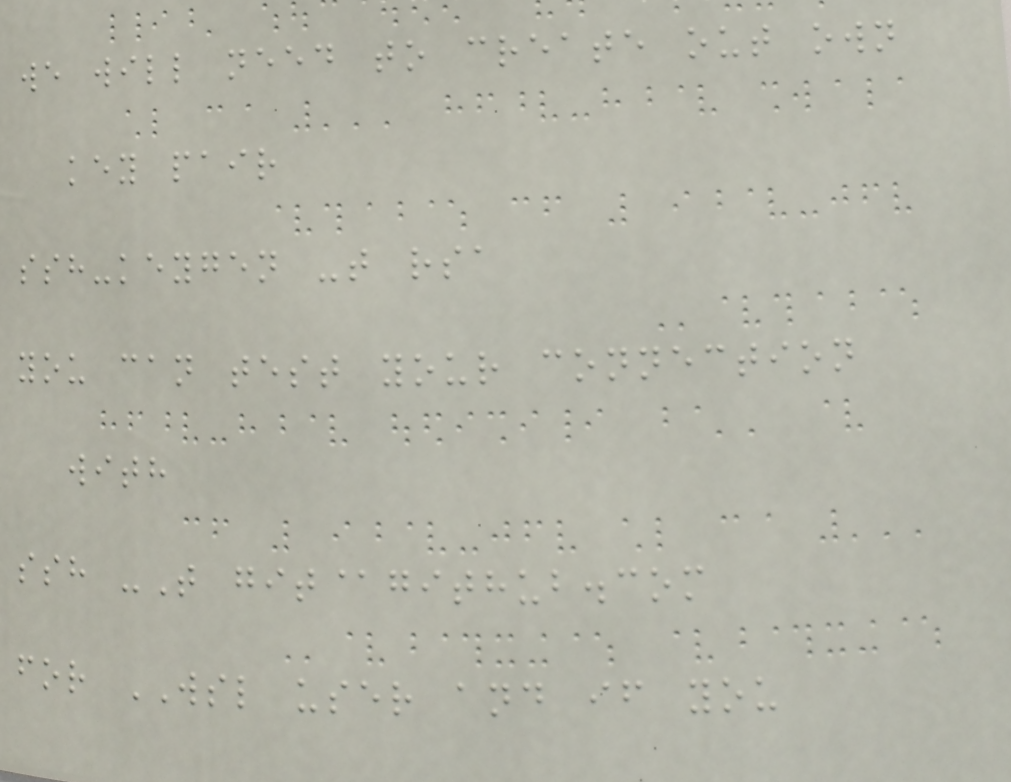we will need to create out own
key pair
ssh-keygen -t rsa
you can test your connection
with
ssh -T git@github.com
for WSL user and if you
